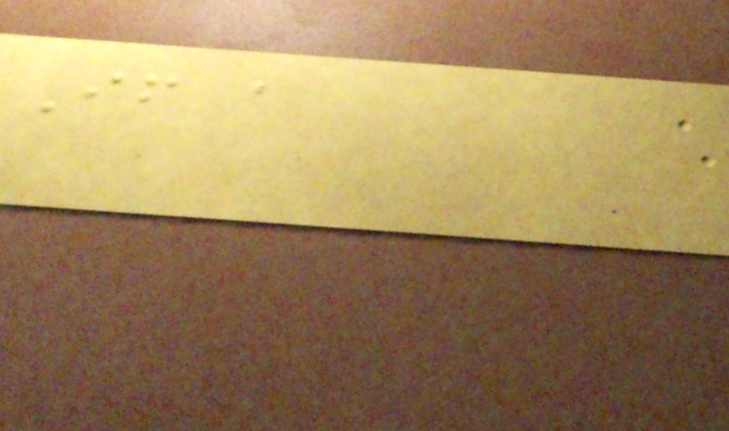If a
